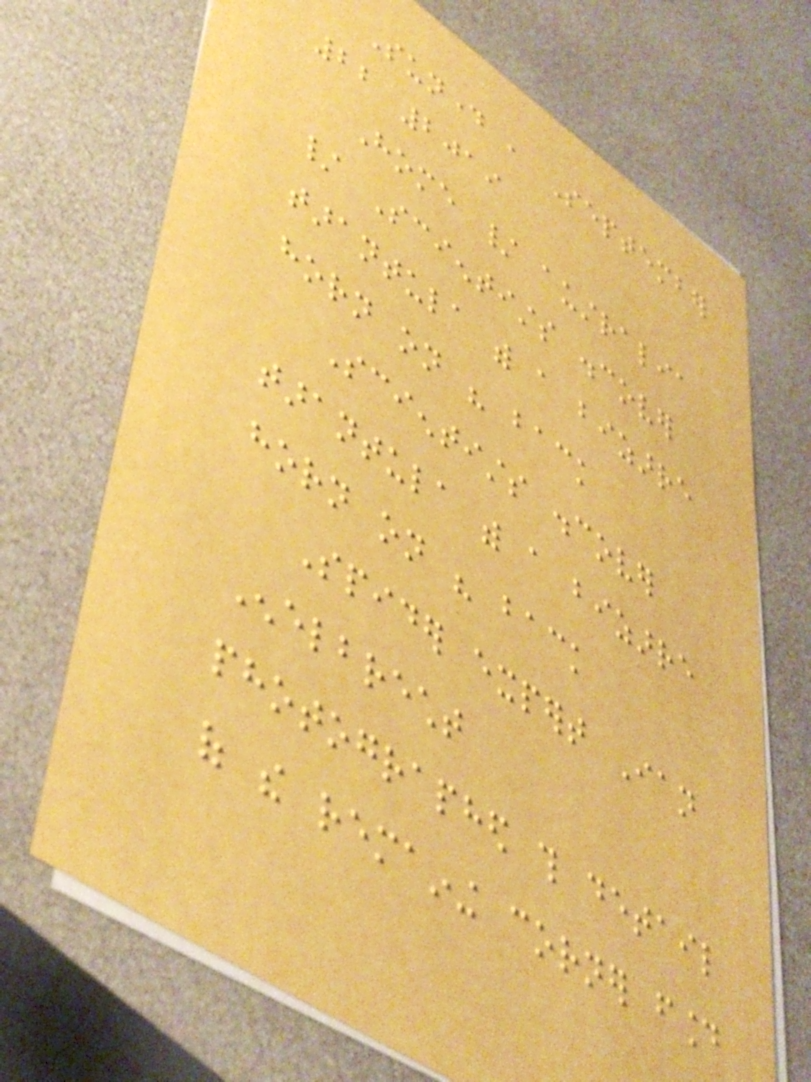Sunday , September
22 2019
Home / australia
/ Scientists discover
tarantula with a bizarre
horn on his back
Scientists discover
tarantula with a bizarre
horn on his back
Spider expert Ian
Enelbrecht
photographed this detail
of the remaining corner found
